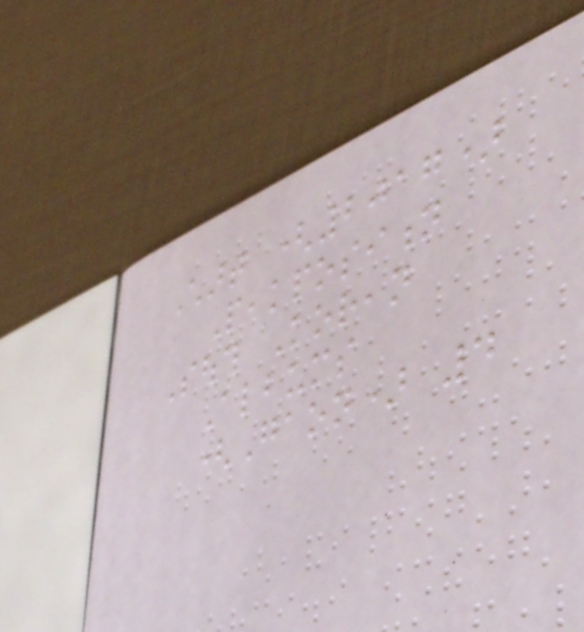Chart (2017)
Peakposition
South Korean
Albums
(Gaon) 4
